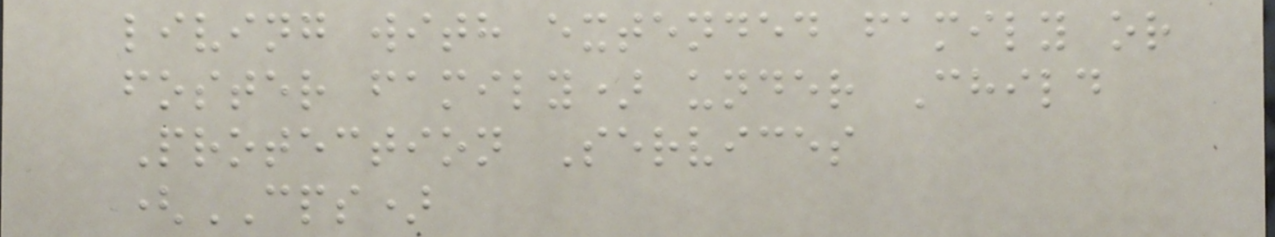living with extended family or
foster family) under Child
Protection Services
(CPS)
